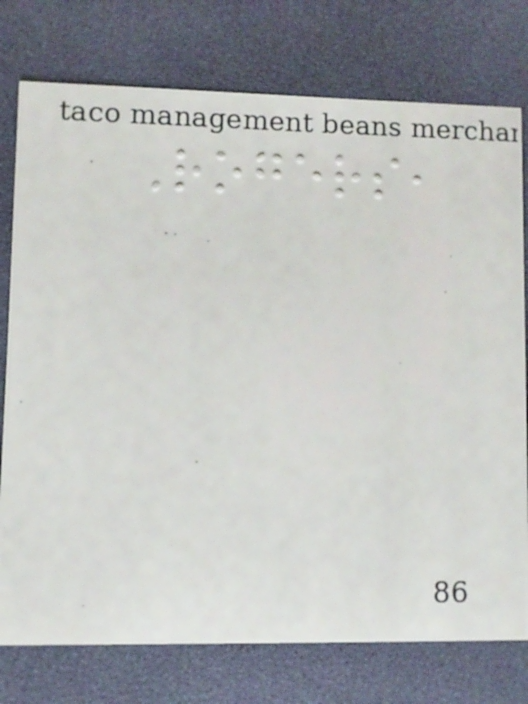Rogers,
